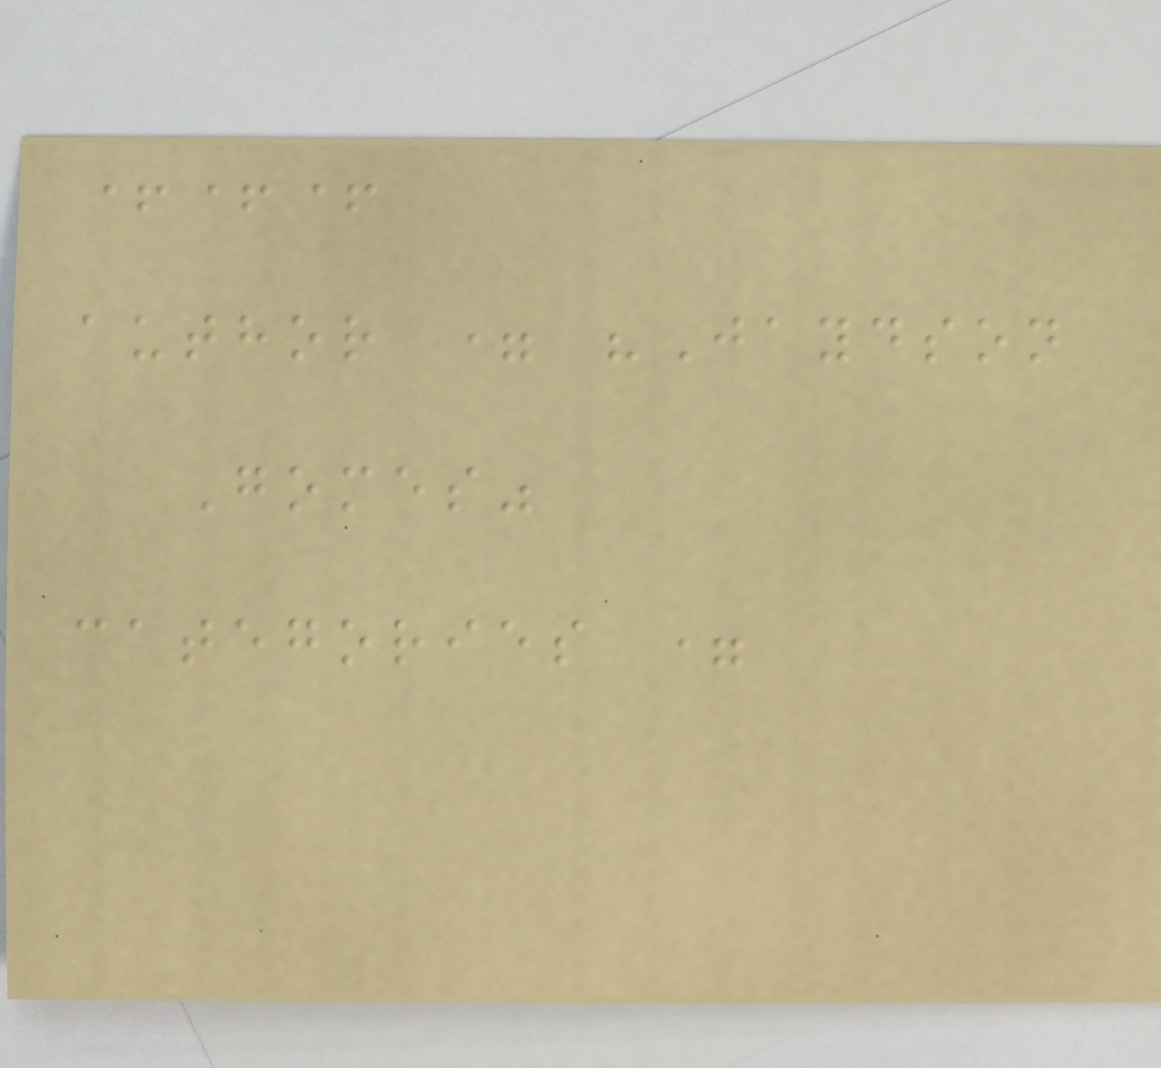+++
author = "Jaydson
Gomes"
categories =
